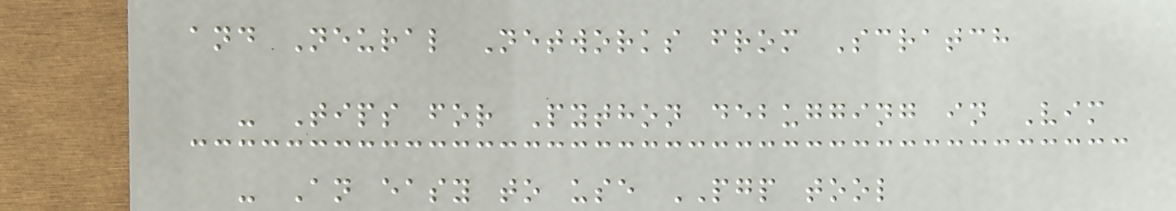and Neural Networks from Scratch
- Tips for Python debugging in Vim
- An easy to use PGP tool
